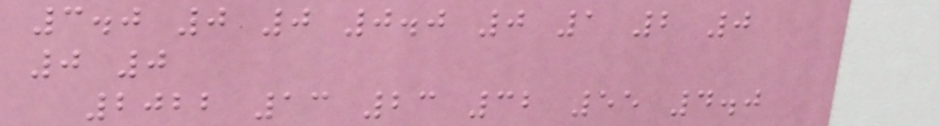3.0 0 0 0.0 0 1 2 0
0 0
2022 13 23 32 55 4.0
